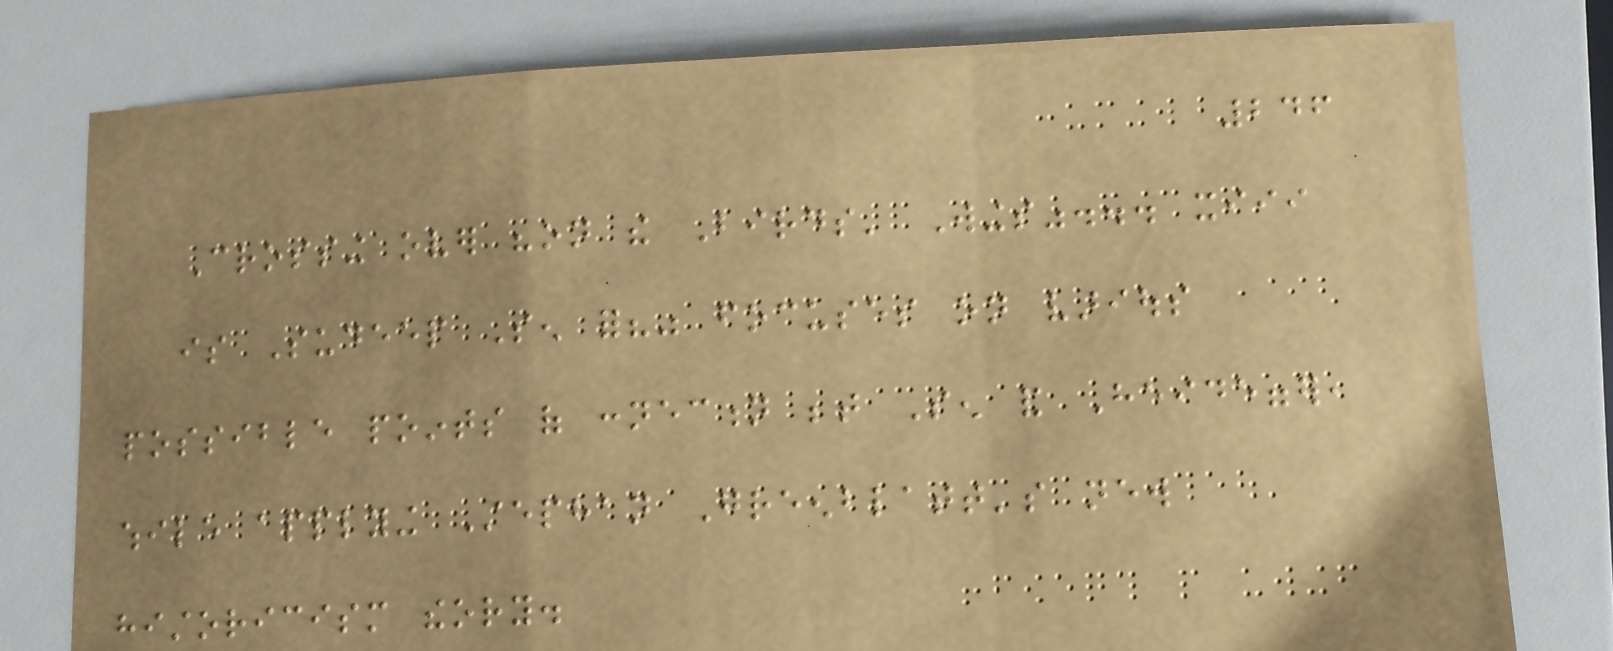246
Crossing over "on the Birds' Wings"... xiii
is Sudeep Sen for?" focuses on various
possible points of connection between Sen and Heidegger,
while applying Stephan Greenblatt's new
historicism theory.
